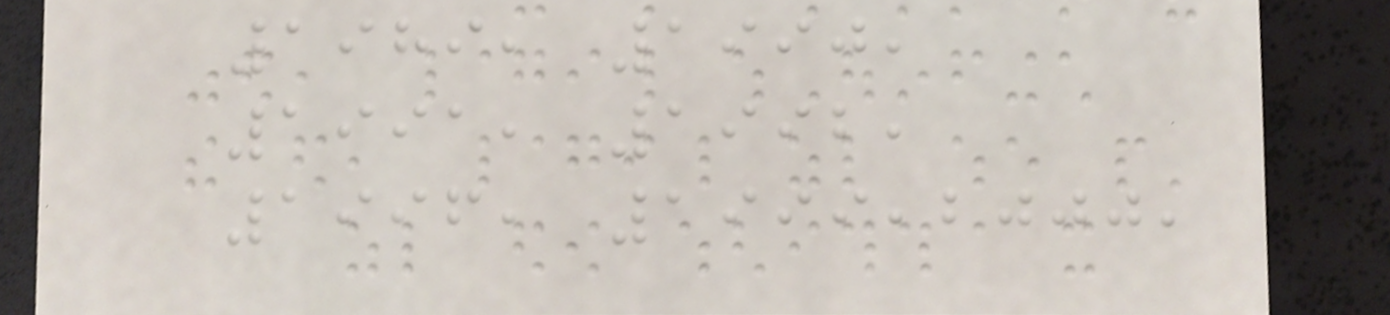1989, 1990,
1991, 1992,
1996, 1999,2000,
